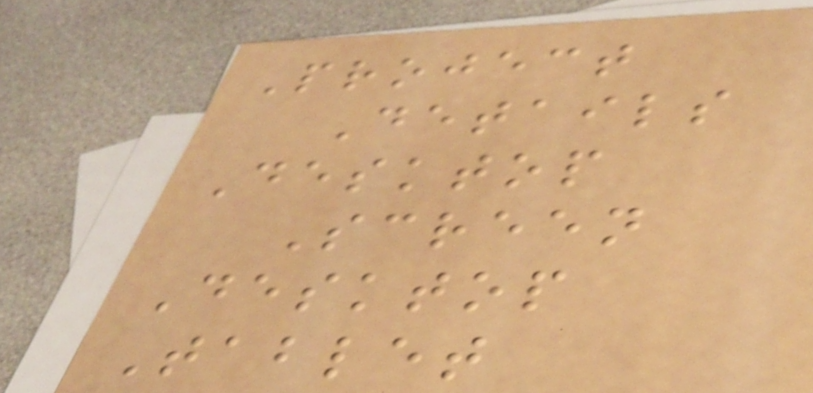Project
Details
Desktop
Screen
Desktop
Tablet
